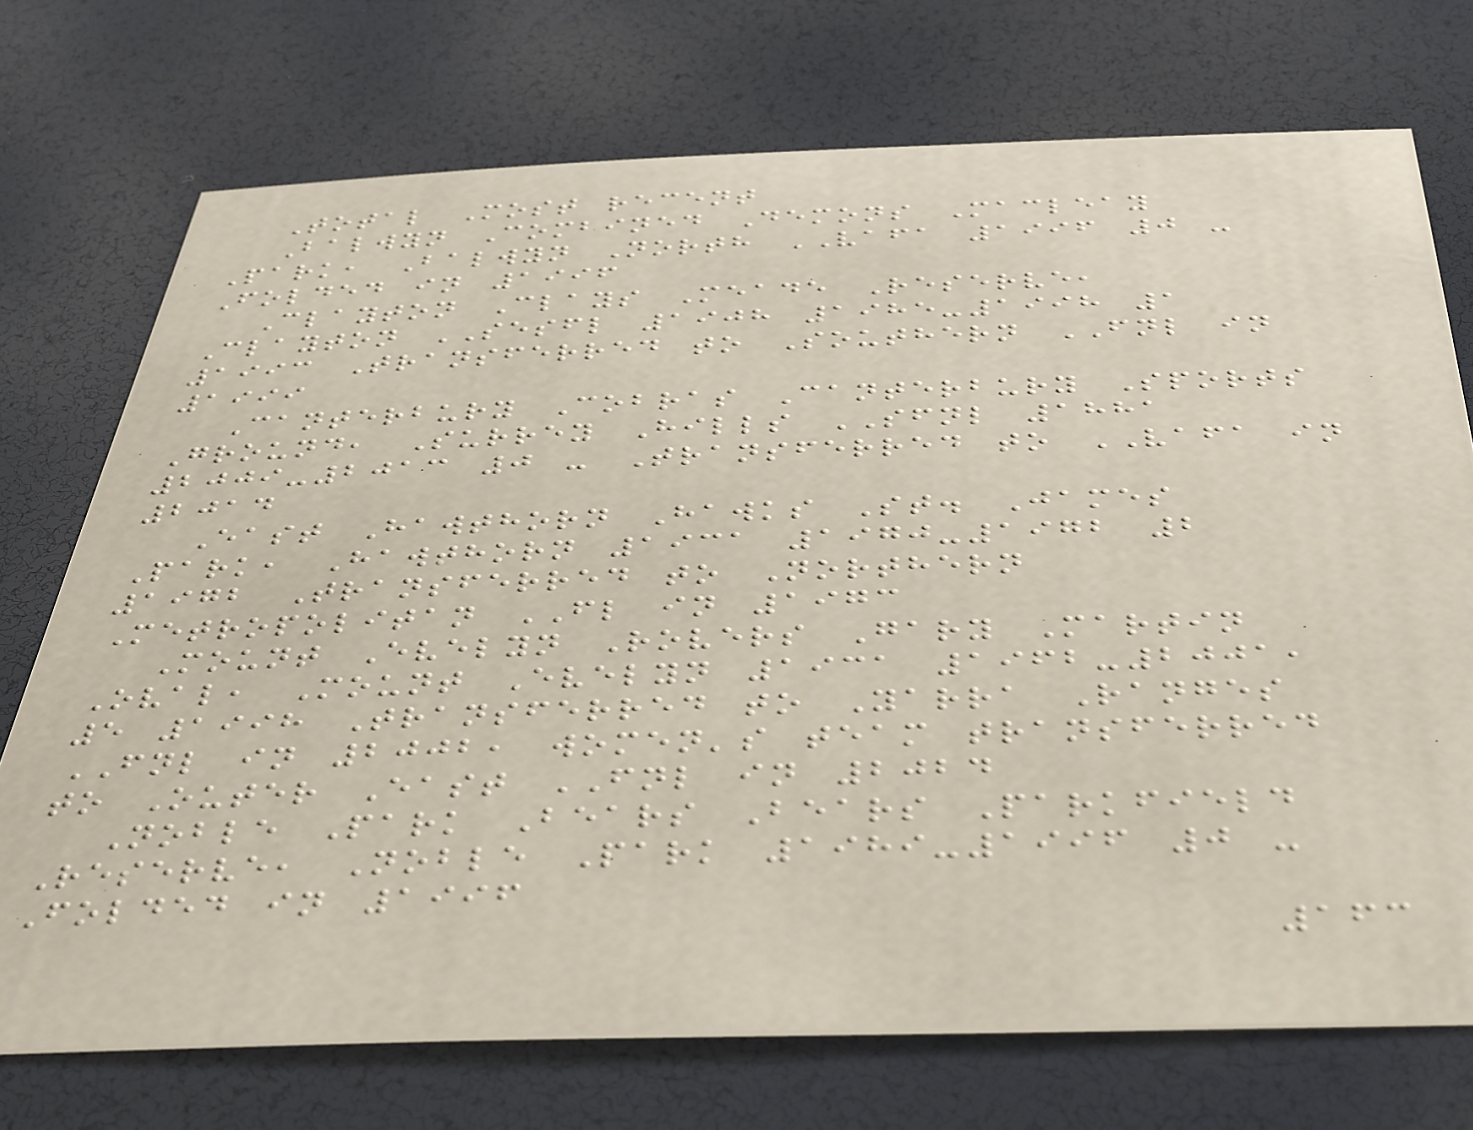Total Most recent
Balwyn Combined Demons Macleay
Park, Balwyn North VAFA 1996 0 -
Folded in 1996
Clayton Clays Meade Reserve,
Clayton SESFL 1908 1985-1998 1
1993 Transferred to Southern FNL in
1999
Canterbury Cobras Canterbury Sports
Ground, Surrey Hills SFNL 1881
2009-2013 0 - Transferred to VAFA in
2014
East Hawthorn Hawks St. James
Park, Hawthorn 1931 1970-1972 2
1972 Transferred to Northern
Metropolitan FL in 1973
Mount Evelyn Rovers Gary Martin
Oval, Mount Evelyn 1931 1962-2001,
5 1998 Transferred to Yarra Ranges
FNL in 2002, women's team transferred
to Outer East FNL in 2024
Noble Park Bears Bears Parkfield
Reserve, Noble Park 1989-1996 0 -
Folded in 1996
163
